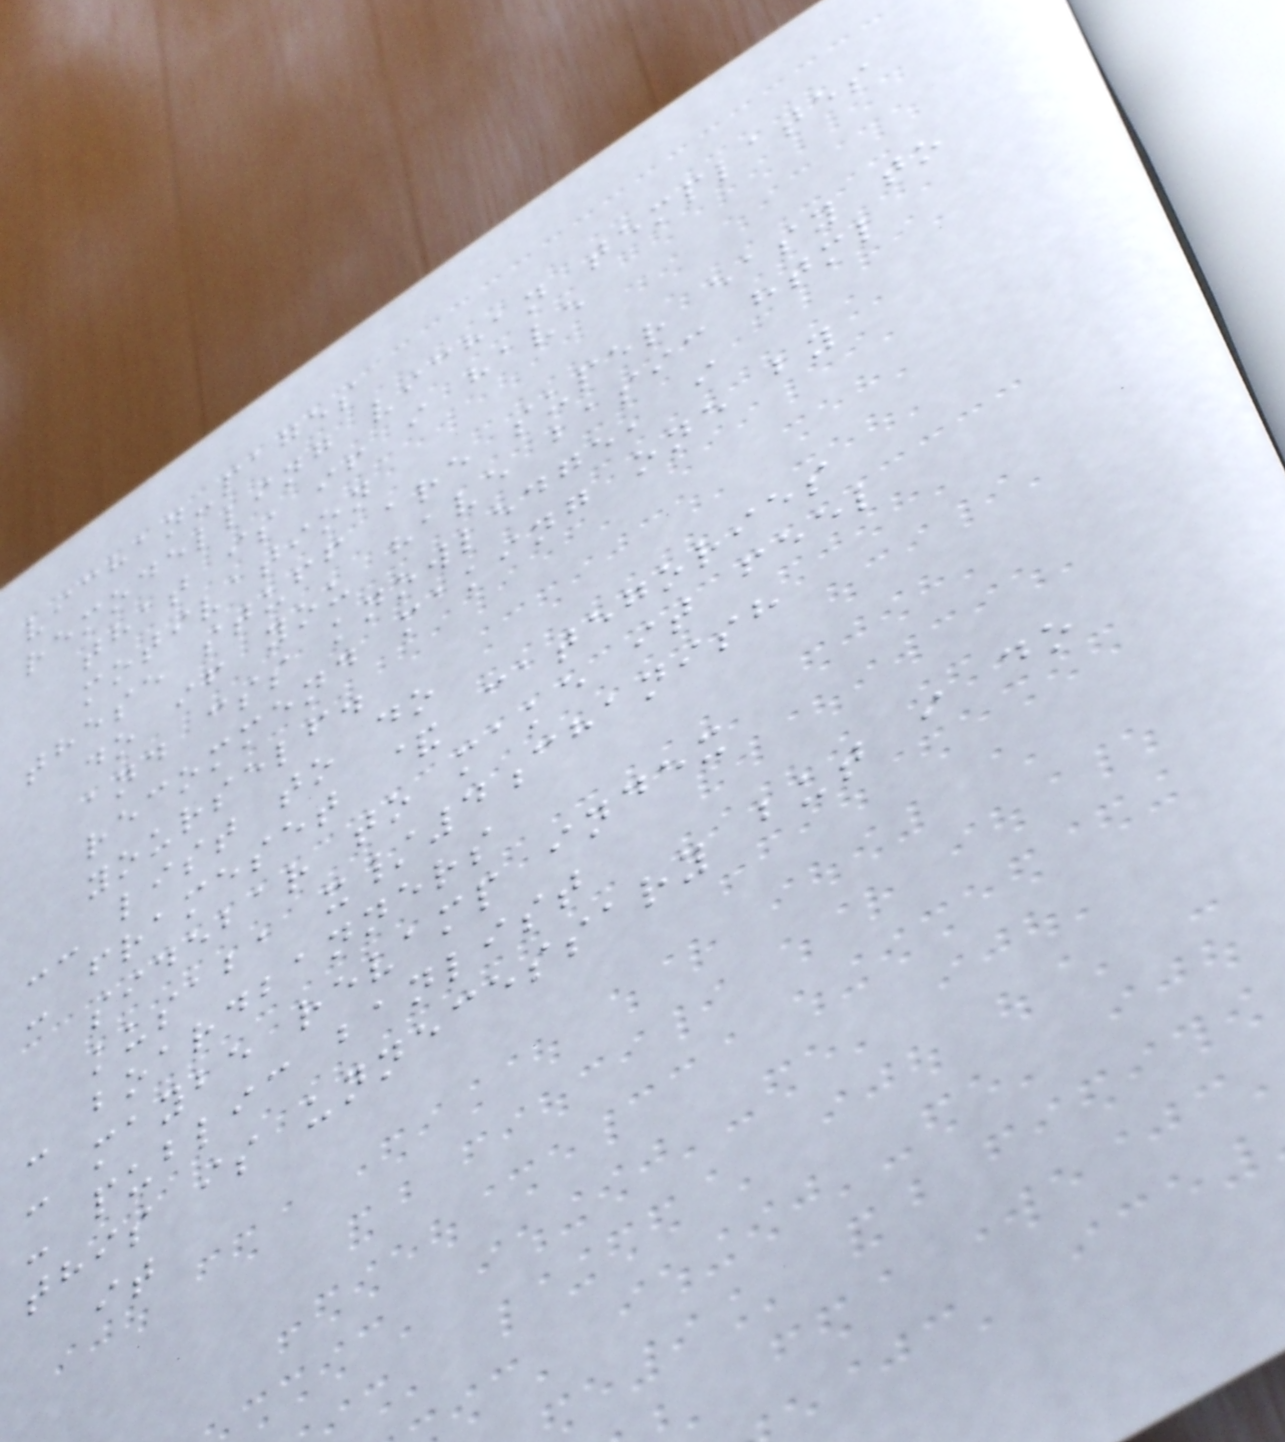vichan-pages
remodelling vichan templates
that is if i have
motivation
these stuff are super easy to
do if you have basic html
and css knowledge, i
recommend making one by
yourself.
-- list to do
- frameset & categories
sidebar to make it feel
kusaba x/4chanish
- boardbanners
- maybe revamp index
- public banlist
this is unnecessary but i do
it
